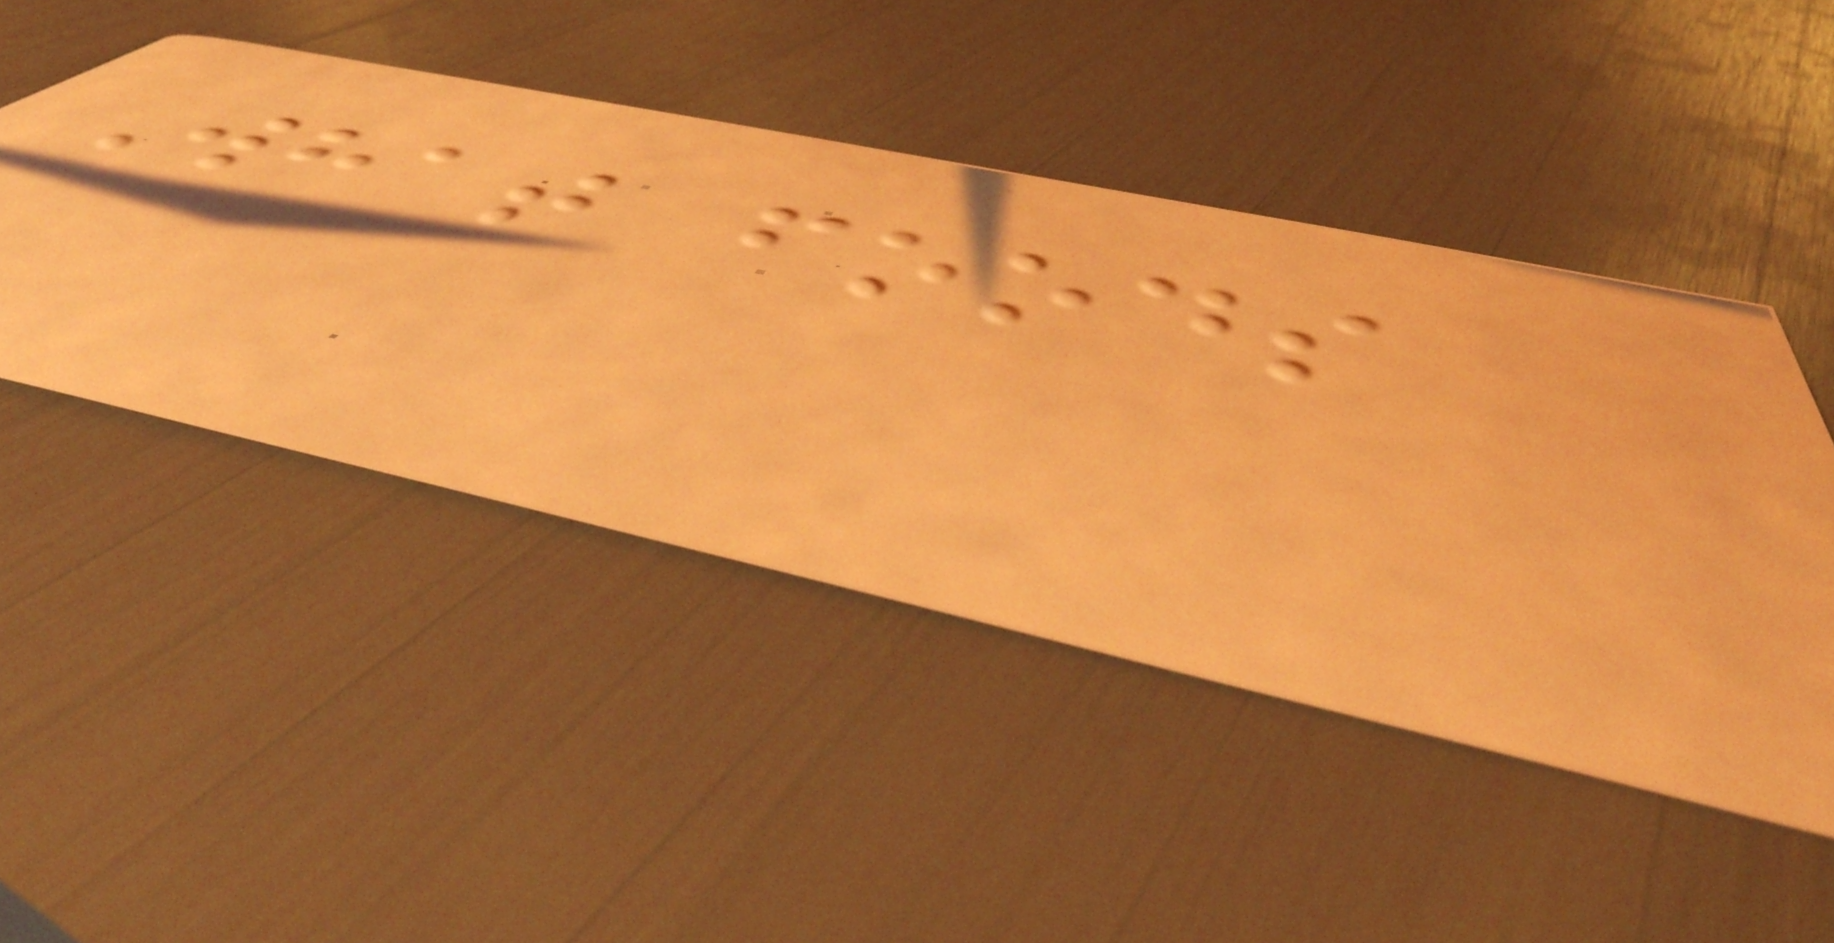What foods
